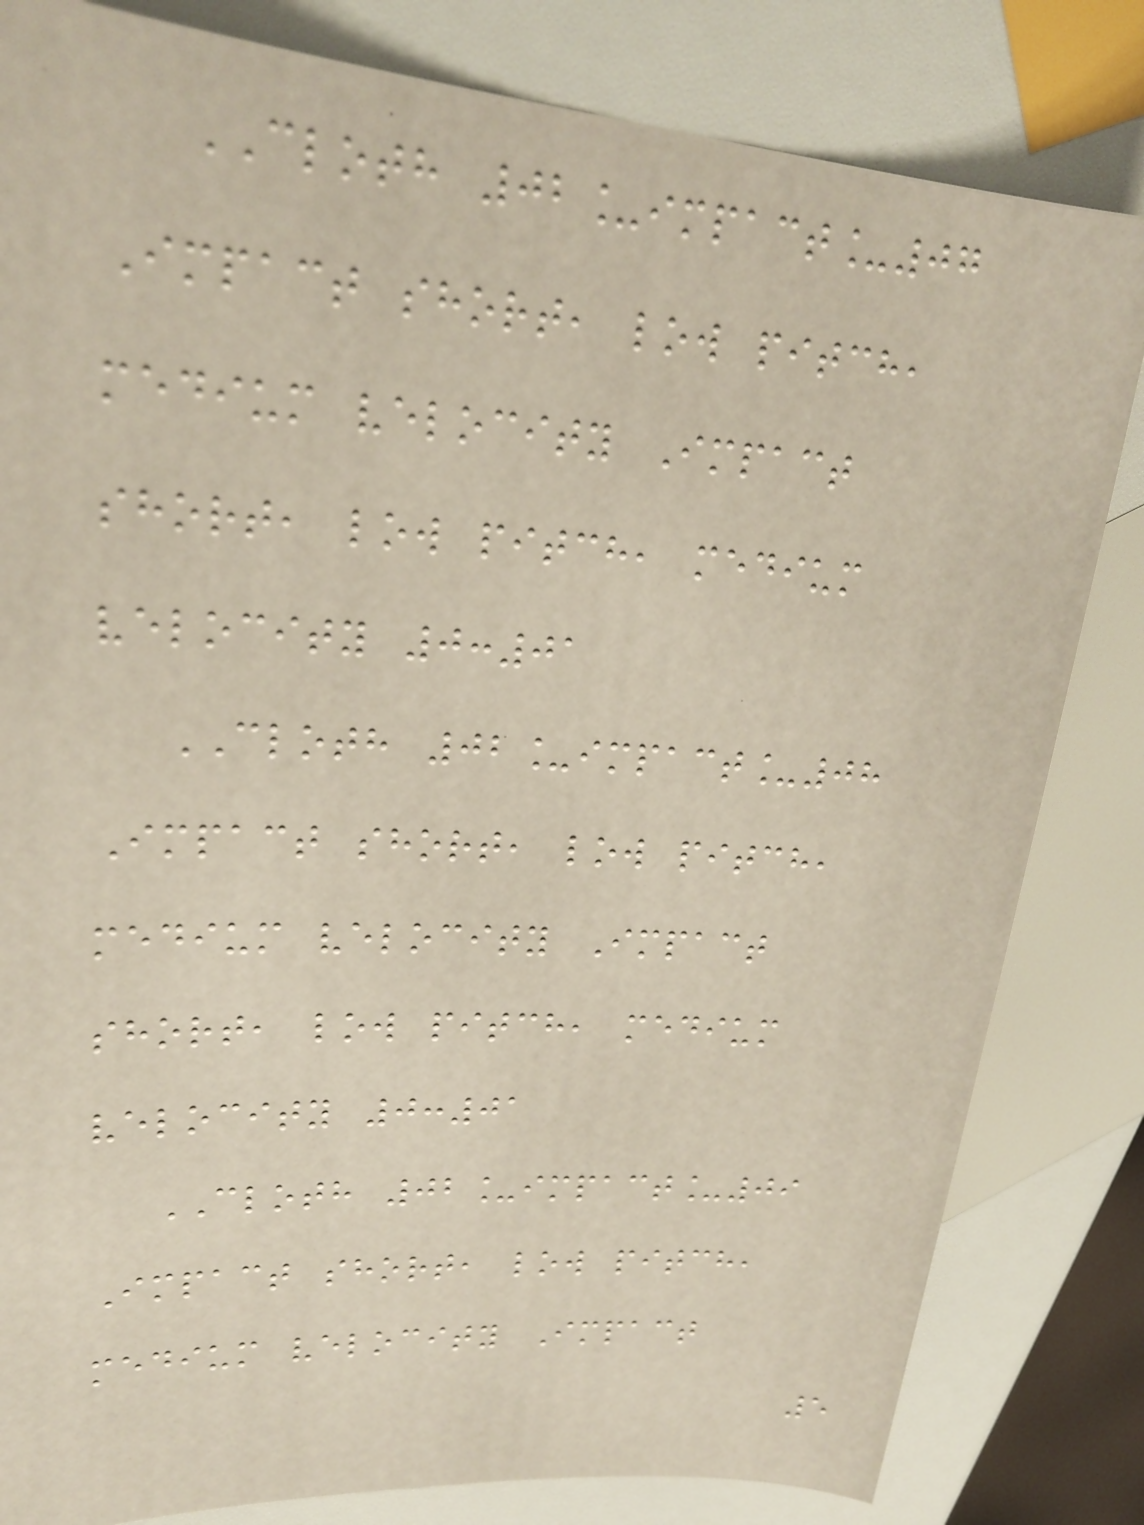CLOTH 02_impact_07
Impact short, low pitch,
medium velocity Impact
short, low pitch, medium
velocity 0:01
CLOTH 02_impact_08
Impact short, low pitch,
medium velocity Impact
short, low pitch, medium
velocity 0:01
CLOTH 02_impact_09
Impact short, low pitch,
medium velocity Impact
5
